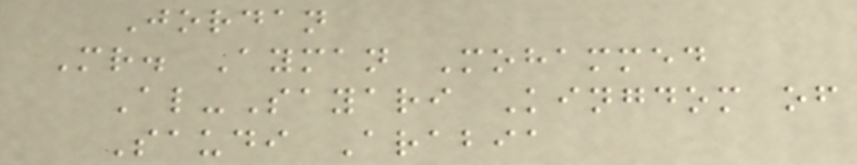Jordan
Mr. Ayman Mohammed
Al-Sayari Kingdom of
Saudi Arabia
